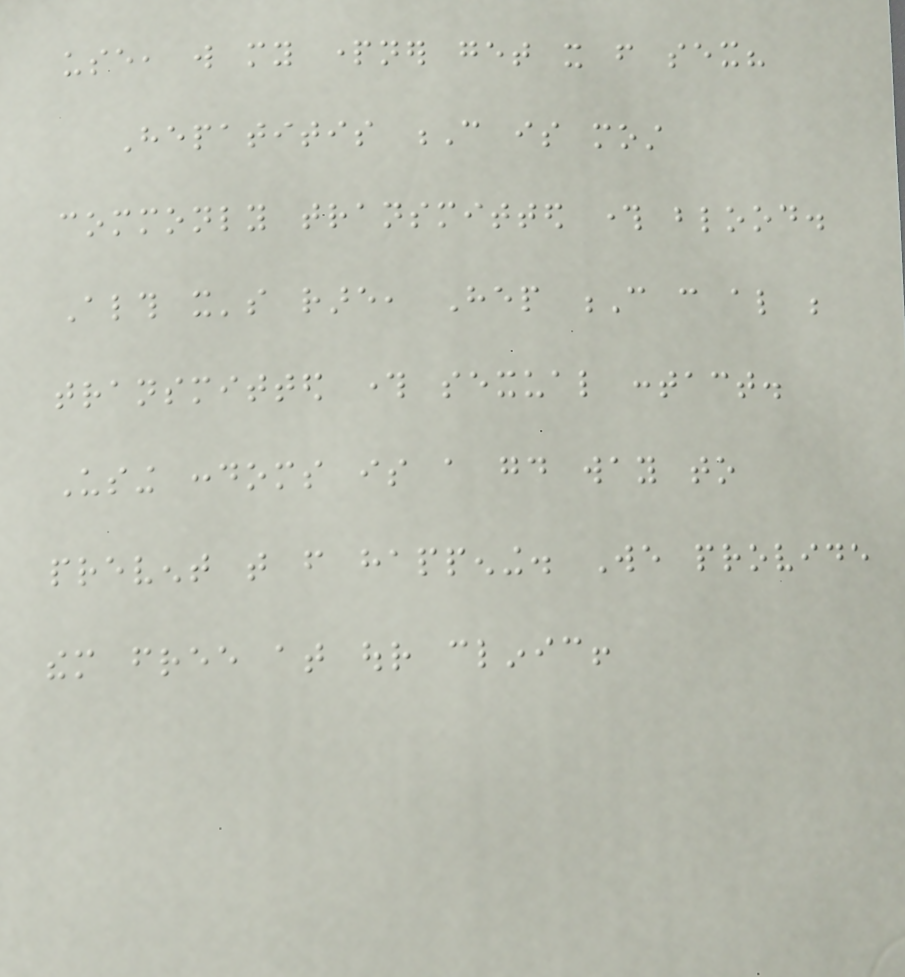use, will my partner get it from sex?
Hepatitis C is most
commonly transmitted through blood.
Although it's rare, Hep C can also be
transmitted through sexual contact.
Using condoms is a good way to
prevent that from happening. We provide
them free at our clinic!
